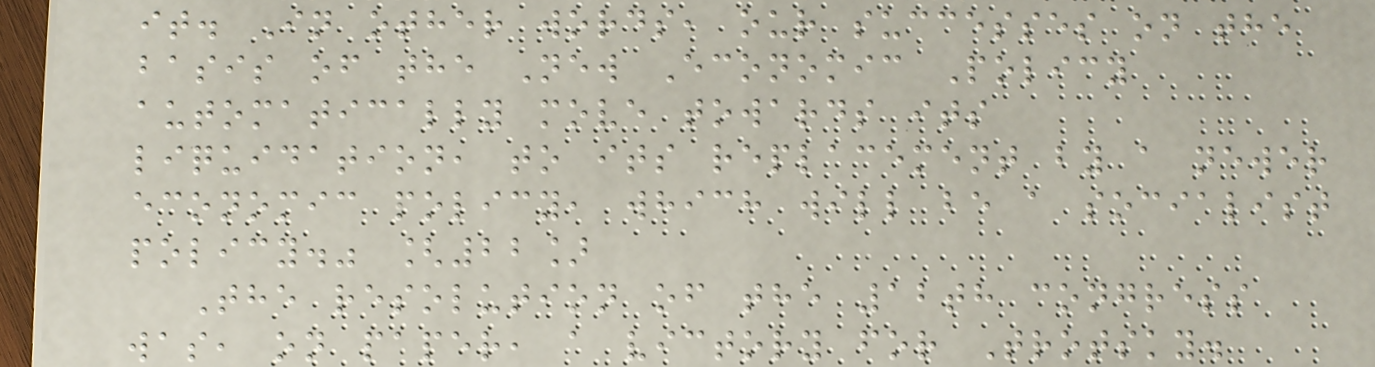it. In other words, our successes on the
basis of the New Economic Policy
automatically move towards its
liquidation, to its replacement by a newer
economic policy, which will be a socialist
policy." [22]
The resolution of the 12th congress
was, on paper, a victory for Trotsky.
